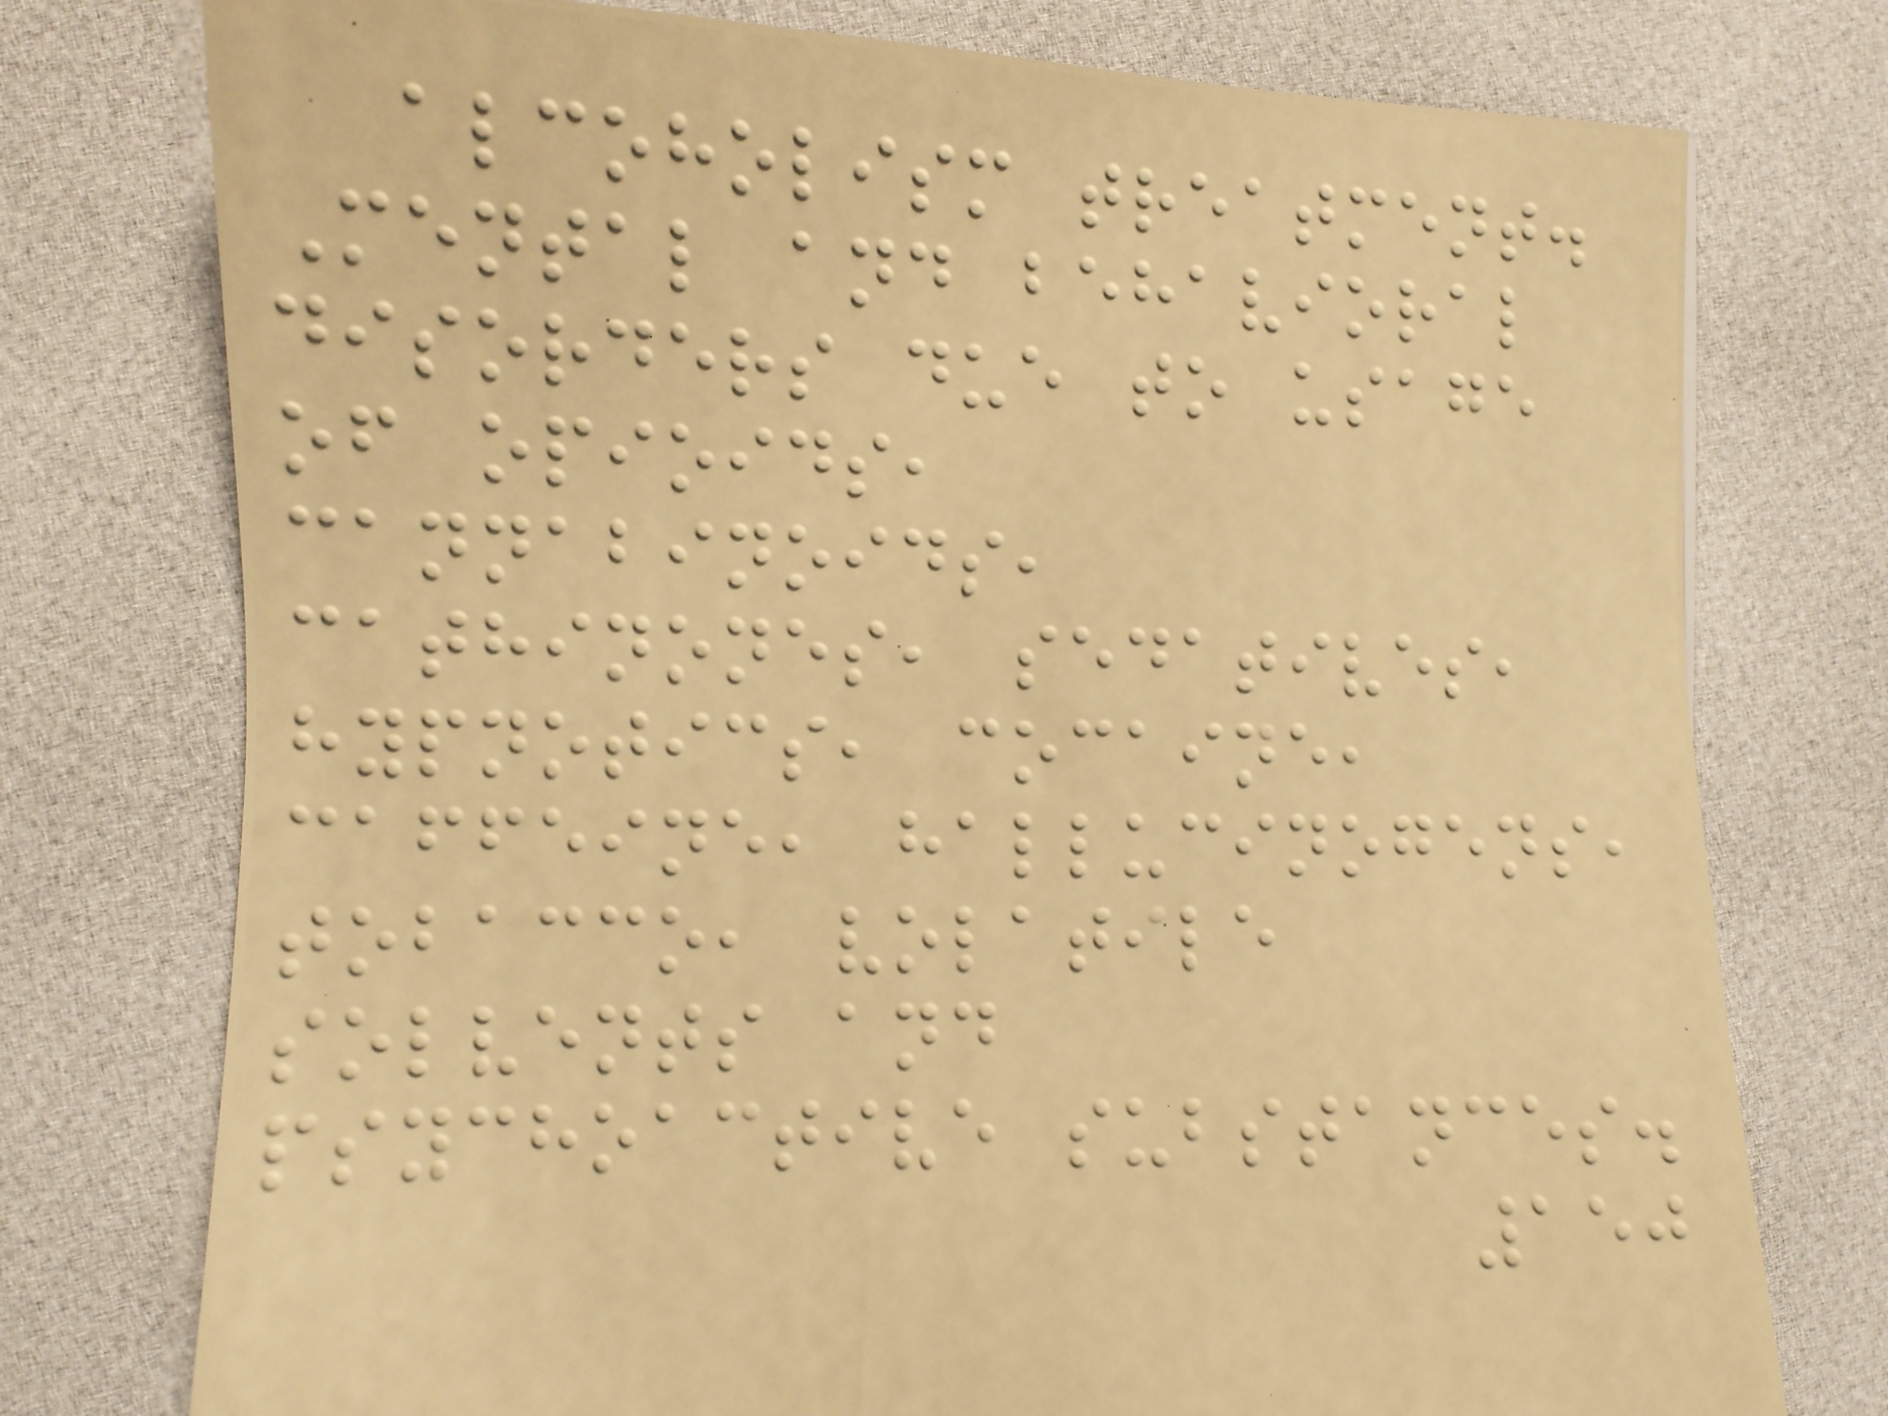alcoholism treatment.
Mental and behavioral
disorders due to usage
of opioids,
cannabinoids,
cathinones, sedatives,
hypnotics, cocaine,
caffeine, hallucinogens,
tobacco, volatile
solvents and
psychoactive substances.
150
